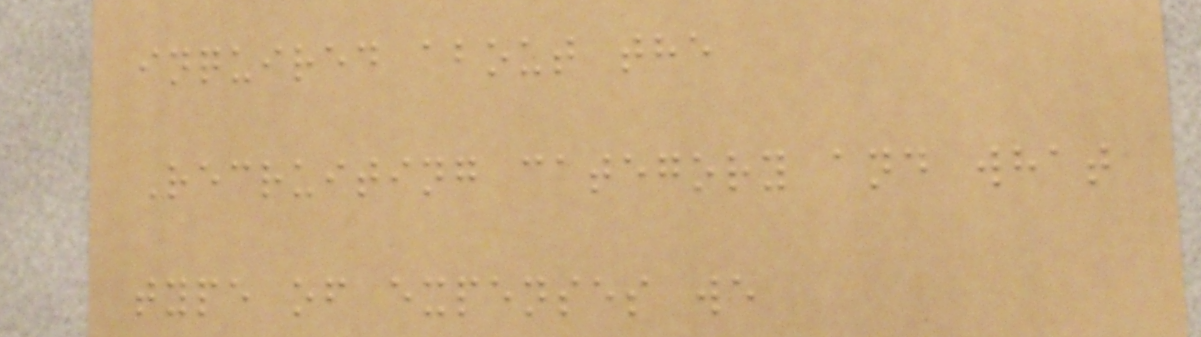inquired about the
Recruiting category and what
type of expenses we
